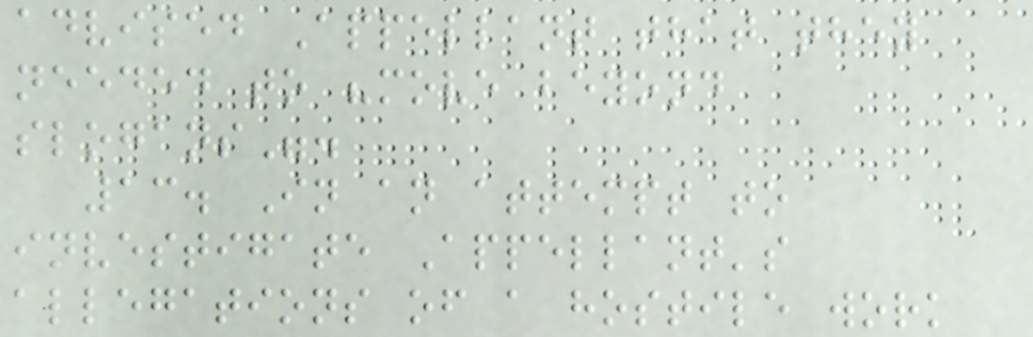advised Appellant that they
needed to "move beyond
slogans".
13. In an attempt to
investigate Appellant's
allegations of a hostile work
